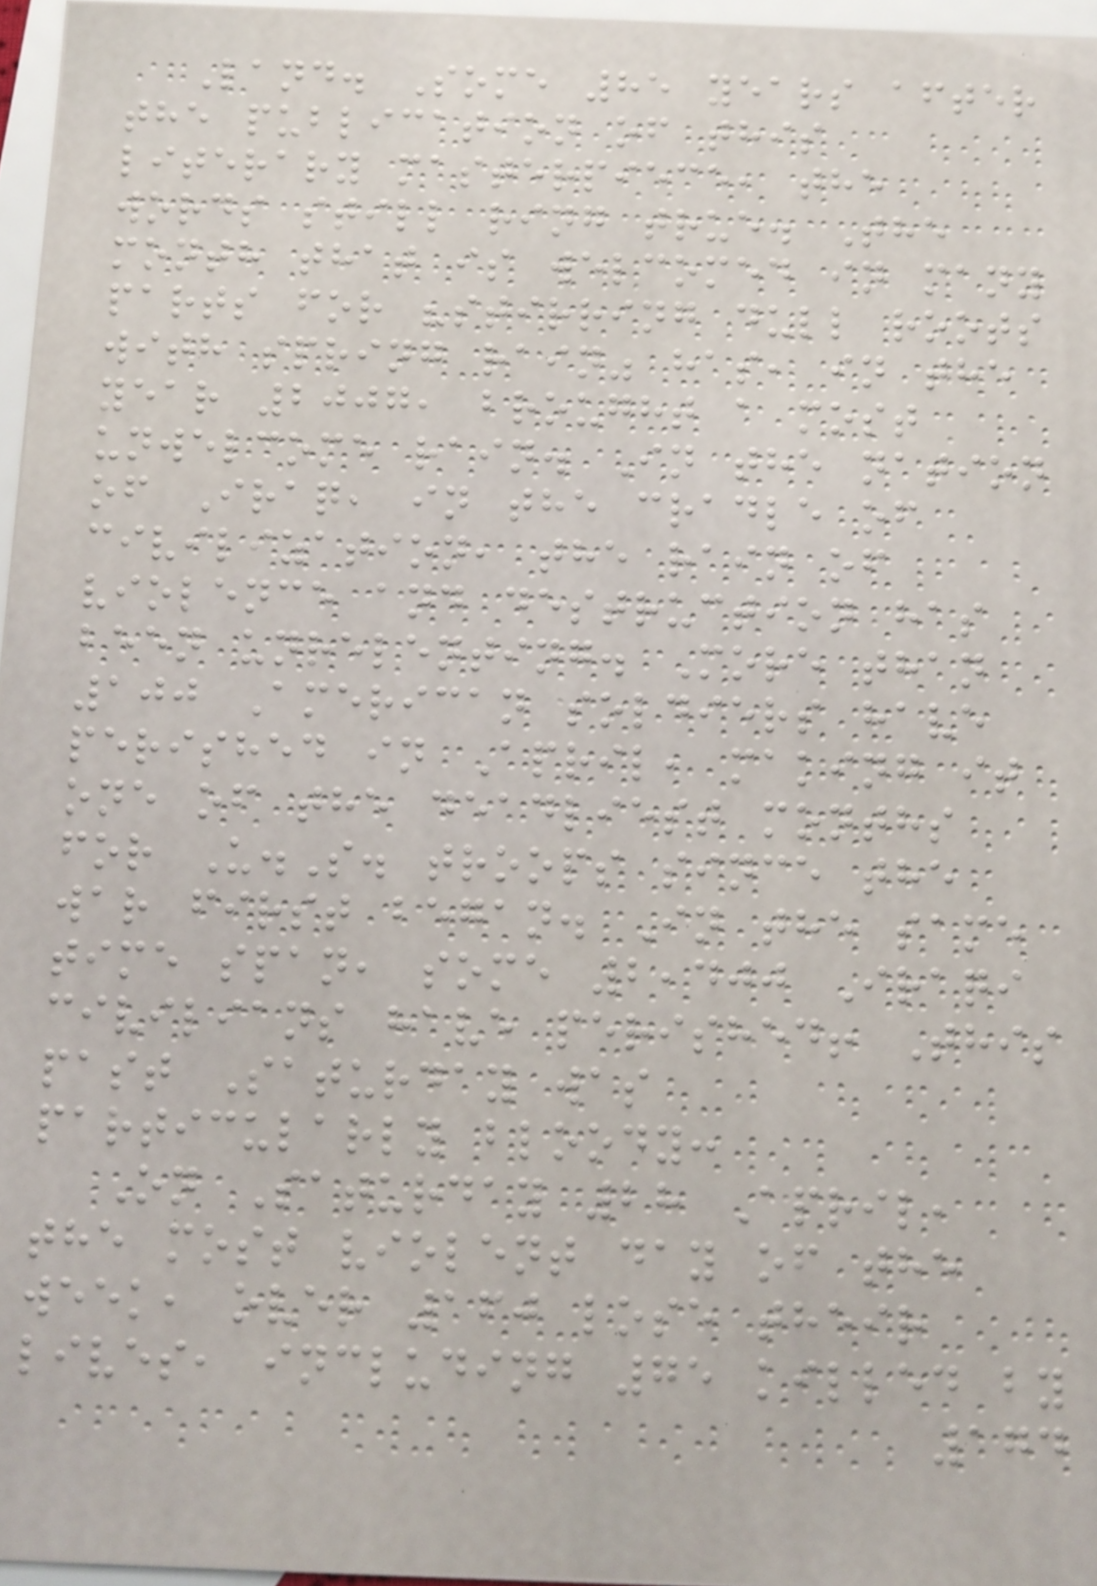Land. Some 85 years after
the publication of this
literary masterpiece, the
words still ring true. The
month that is welcomed in many
parts for "stirring dull roots
with spring rain" has, in the
year 2007, brought a most
unwelcome rain. In the nation
of Iraq, in the cradle of
civilization, the rain of
violence and destruction has
been unrelenting. More than
100 American soldiers have
perished in April, making it
one of the deadliest months
for U.S. troops since the
war first began. In the same
time span, some 2,400 Iraqi
civilians have perished! This
past Saturday was
particularly bloody:
On Saturday 28 April,
the most violent day of the
week, over 160 lose their
lives, including 75 killed by
174
